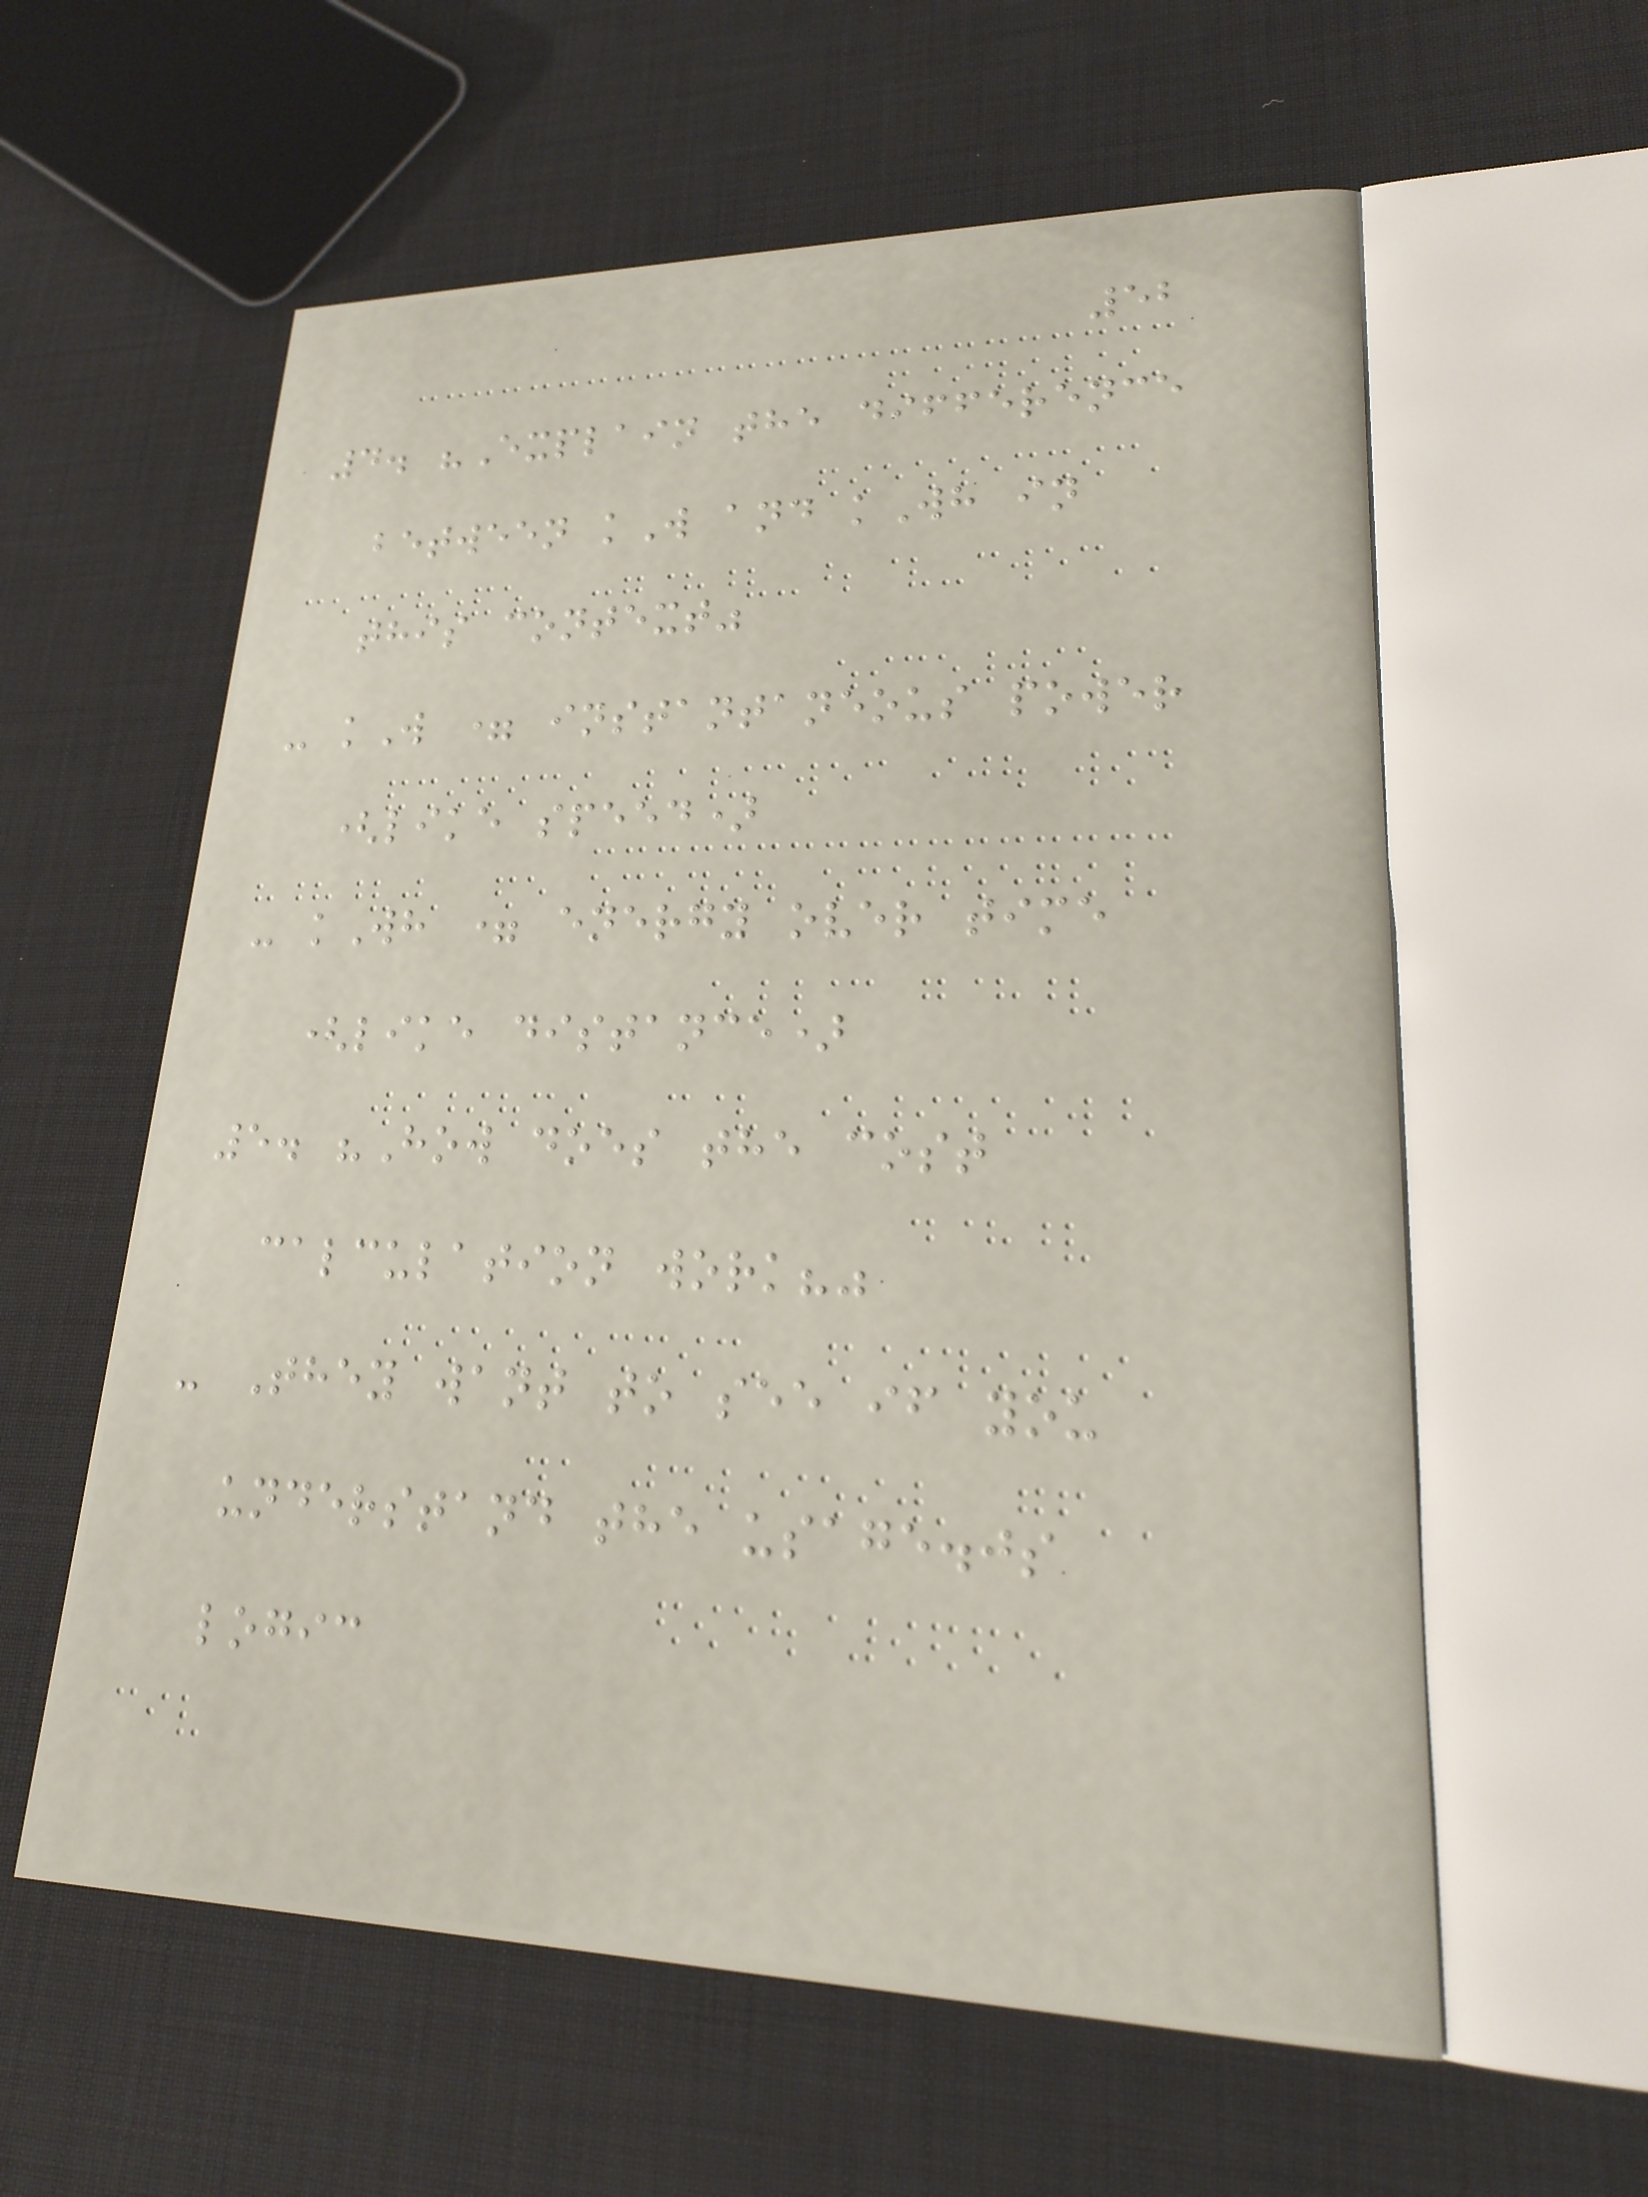52
4. "Explain the difference
between kW and kWh in
this context"
- kW = instantaneous power
(like speed)
- kWh = energy over time
(like distance)
5. "How does the cost
calculation work?"
- They want to see if you
understand the usage.js
logic
